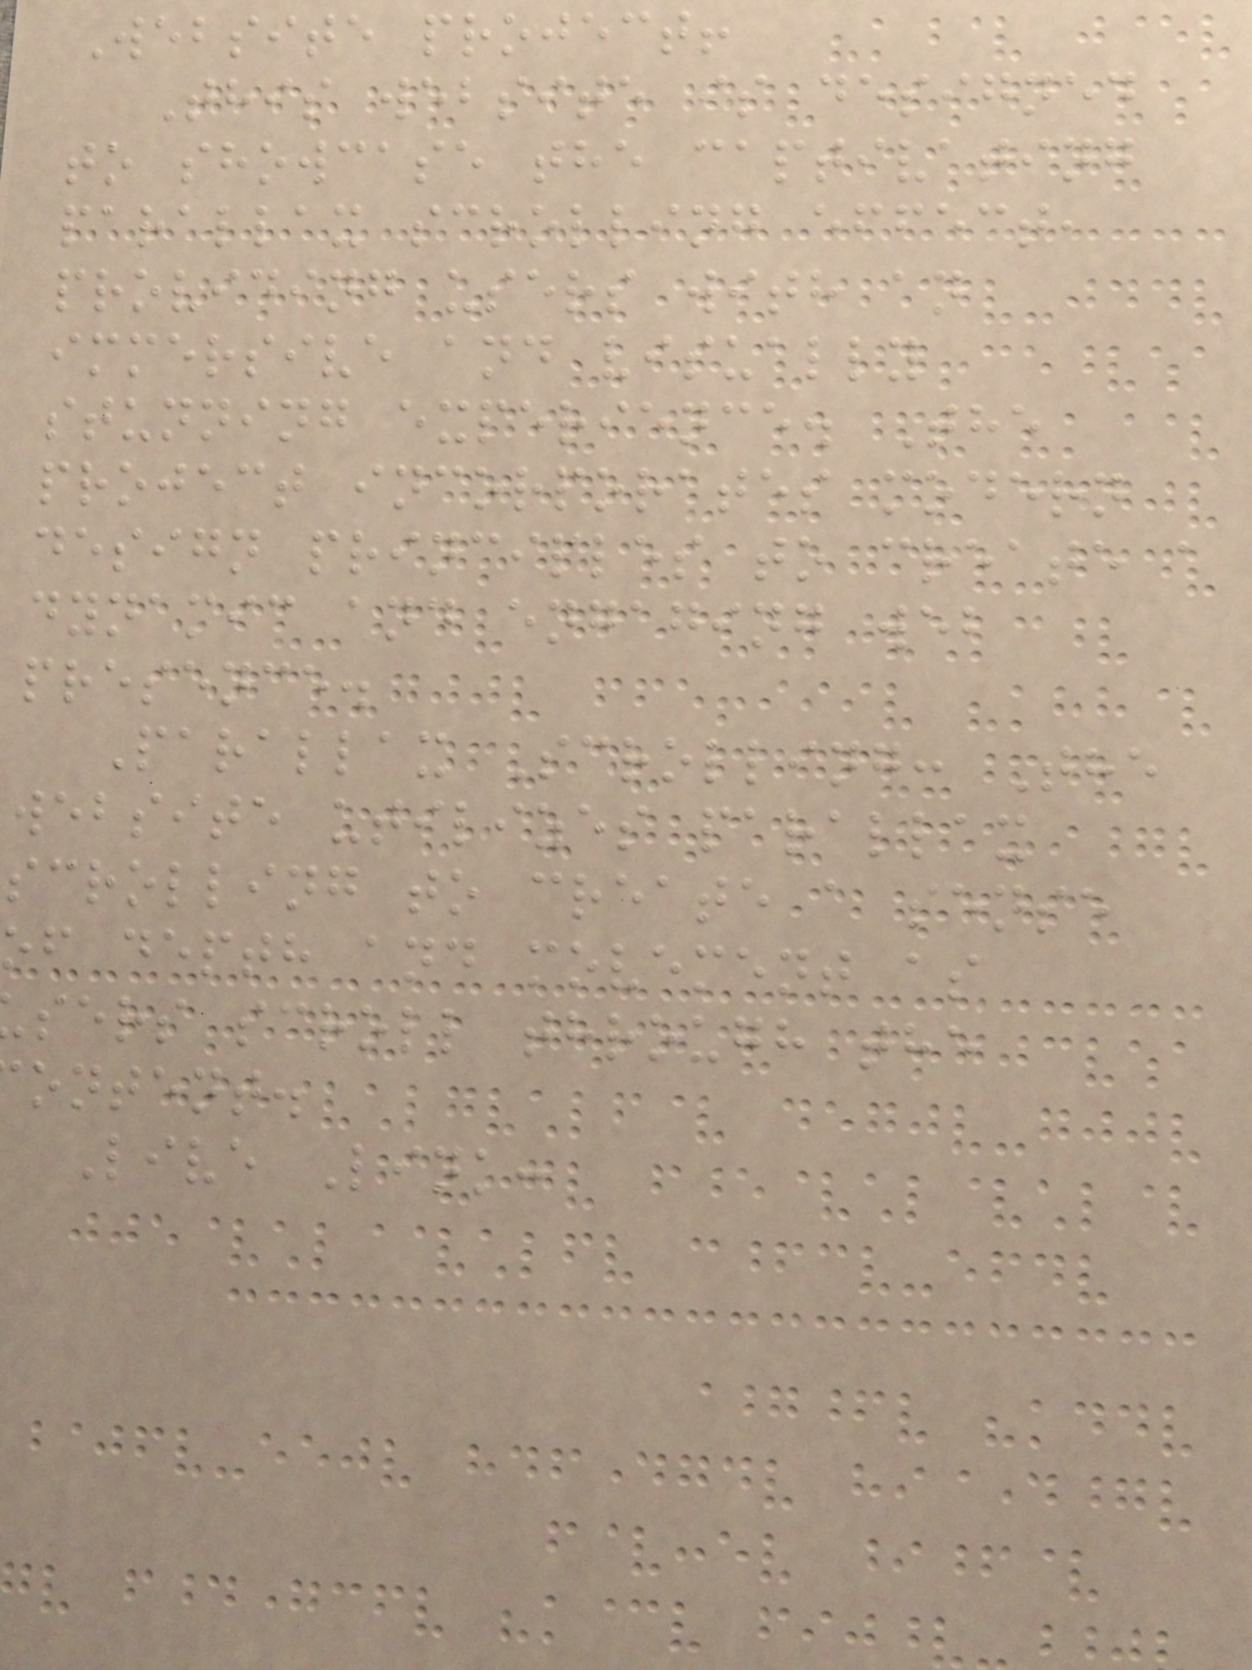Website project!
This website is designed
to showcase the captivating
parallax scrolling effect,
providing users with an
immersive and visually
stunning experience. The
project incorporates modern
design principles to create a
dynamic and engaging web
presence.
Parallax Scrolling: The
website utilizes parallax
scrolling to create a sense
of depth and movement as
sers scroll through the
ontent.
Live Link:
